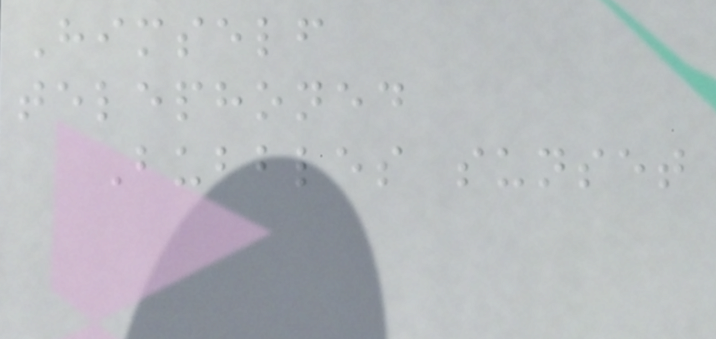Himself
telephoned
Bubbles sunset
